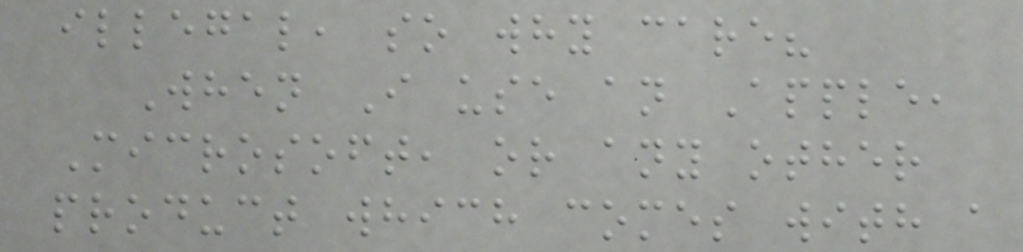illegal, so why care?
When I use an Apple,
Microsoft, or any other
product which comes with a
